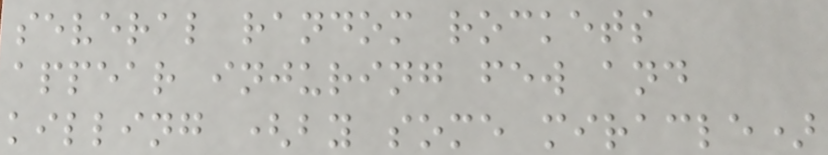several random rockets
appear injuring few and
killing (by some miracle)
